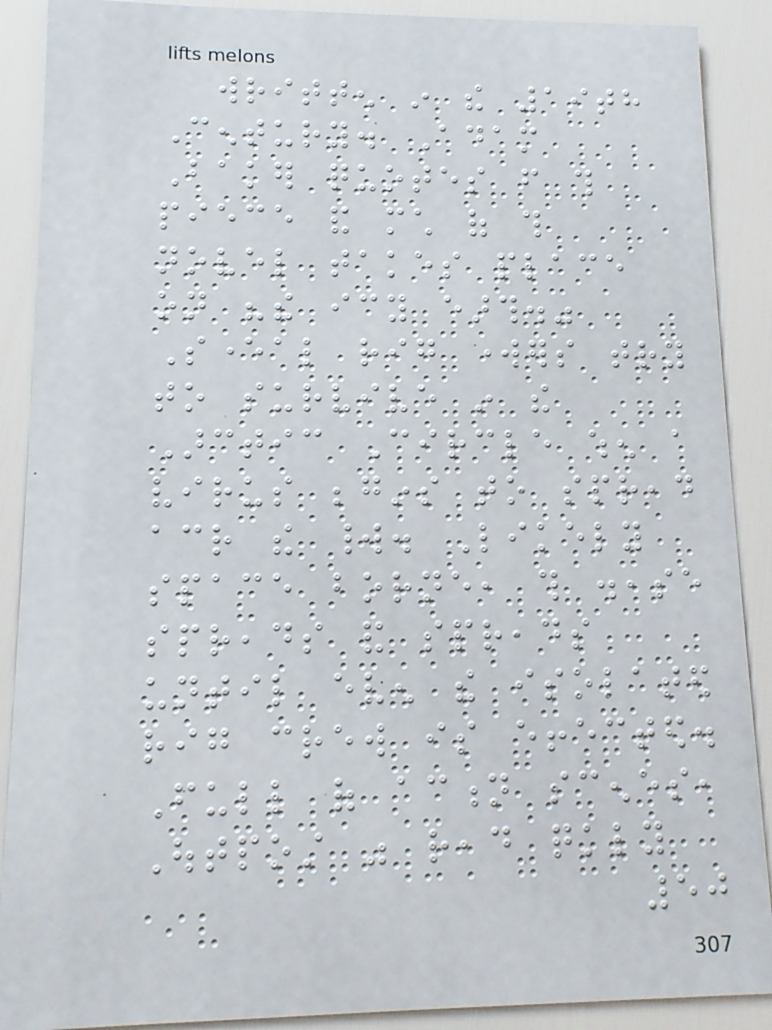written in the 19th
Century. Adam
Baker quotes from this
piece and much of this
novel takes place
on "the icy earth."
Several rig workers try
to survive in the
Arctic Circle when a
virus begins to spread
across the world. Likely
space borne, this disease
spreads and spreads
until even the isolated
rig crew is effected.
Full of action scenes,
Outpost was read quickly
50
